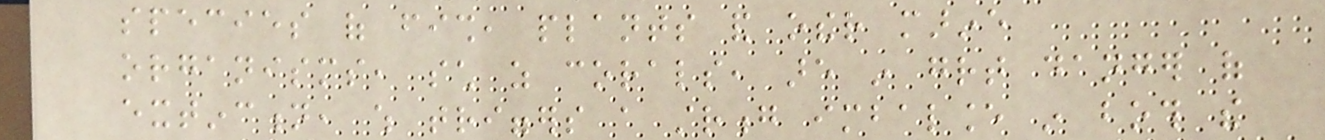species of fish, plants and other marine
organisms, such as corals, are in great danger of
extinction, which triggers a strong imbalance in both the
